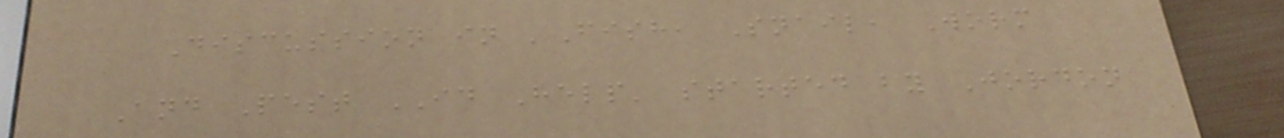Discussion in 'Fish, Snail, Worm
And Pest ID Help' started by Jordon
